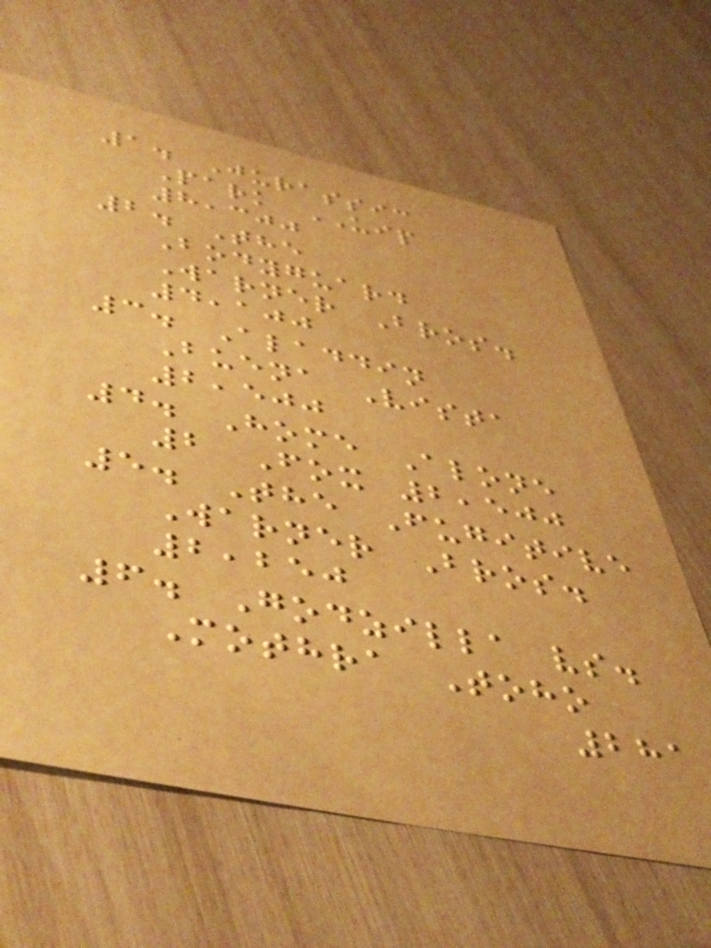1. Jurassic
Park UIP
8,300
2. The
Bodyguard
Warner Bros.
4,100
3. Aladdin
Buena Vista
2,500
4. Home Alone
2 Fox 2,500
5. The Fugitive
Warner Bros.
2,250
6. Godzilla vs.
Mothra Toho
281
